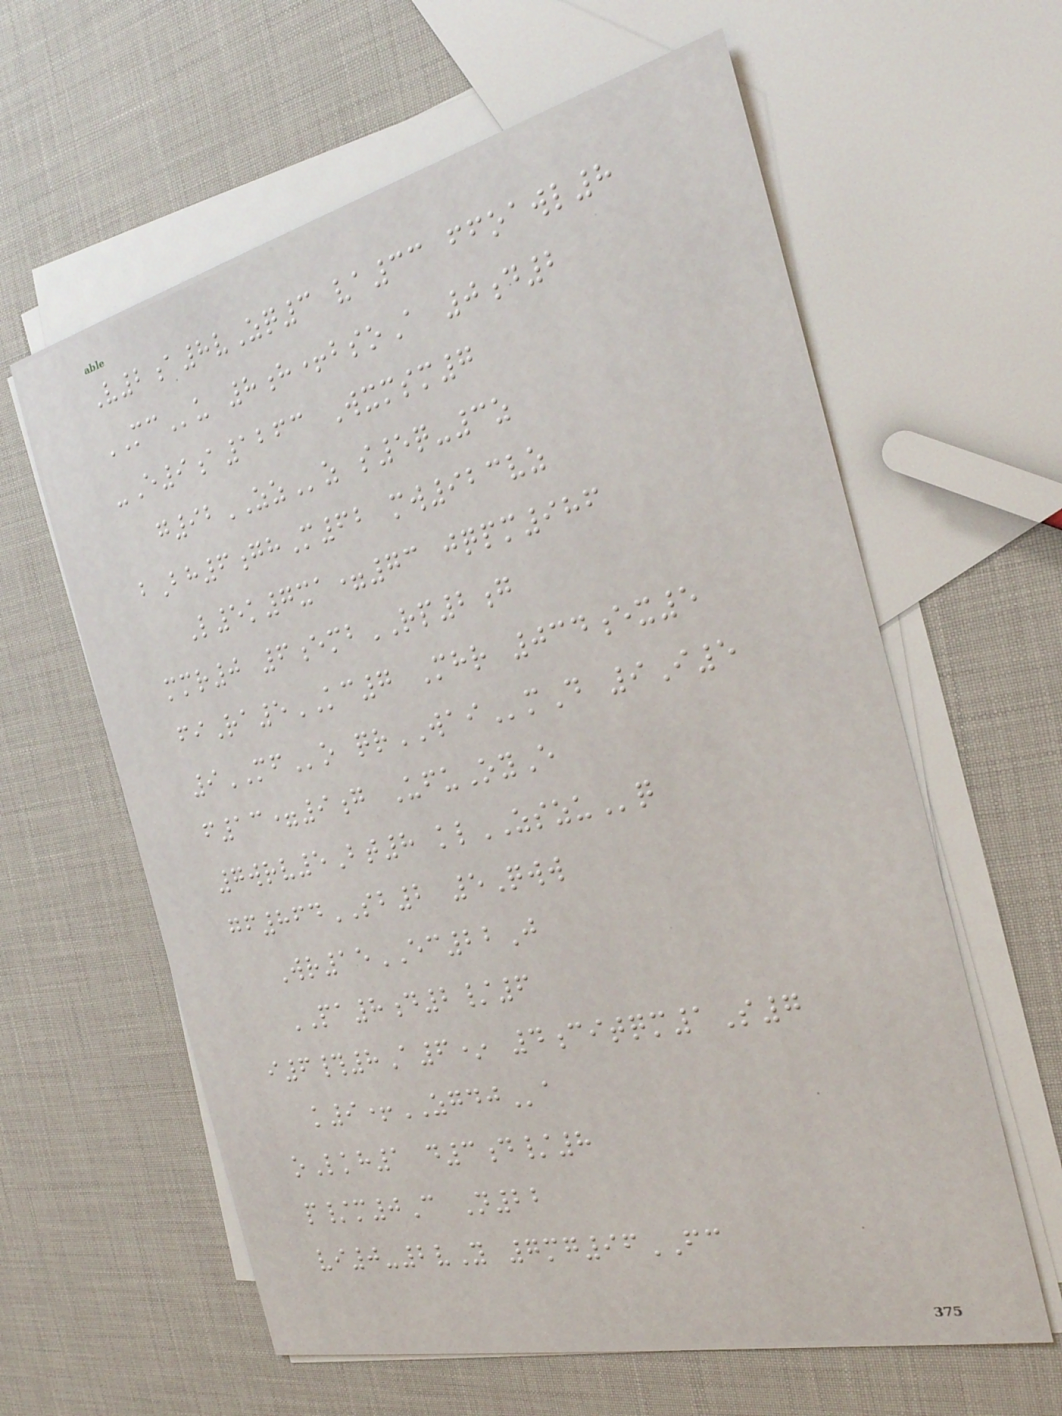V2a8vZq3 va33 ffoawl8
MCu 8h+bsoA 0d2
-E9a1263 Wxmsm7
g92ZZz s5q-3z
bBh6ghM62 mw923vz
L5k7xa=73 jqpm986
mmr0 6embRP2g
fiRa5KC7 Mhr 034ex5
9MFo qrWAImD 9I5
f13=9g UfuOyE
7wrv5Bt8 klZSZUq
gf864SB2 5Qww
Wr15EC22J
PA8d2/6
i6#8A6* 4citqm1S7
k9+ZGDJa
oLkh1 d3d/8
p/m0C N22
vi0-2vY 7mg96FC
